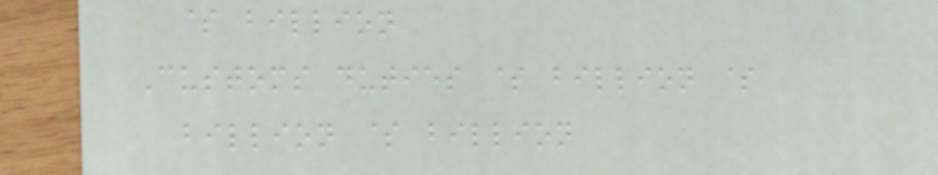$ billion
Customs duties $ billion $
billion $ billion
